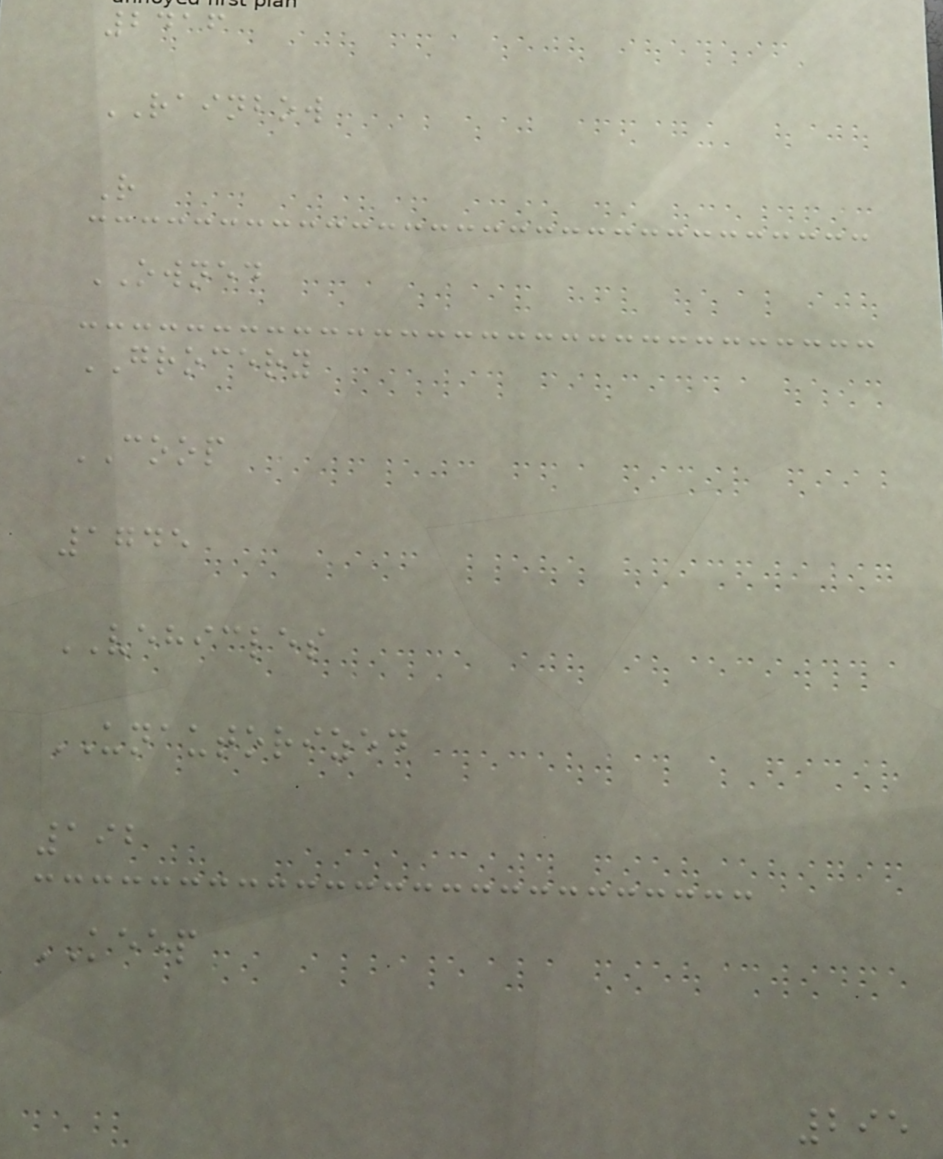2416
RAINBOW
R
OWNED
GROCERY
COOP
1745
VEHICLES
UNAUTORIZED
192
KEEP
295
